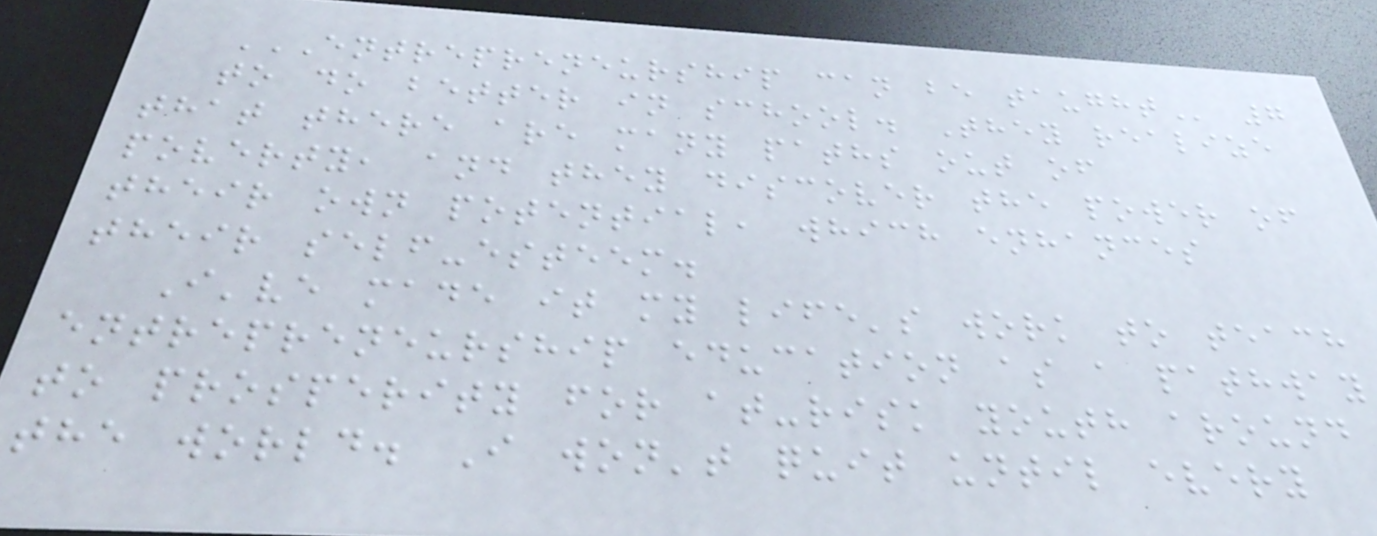ENTREPRENEURSHIP CAN BE TAUGHT 7
to do better in school. They realize
that there are many paths out of
poverty, and they discover the power of
their own potential, which enhances
their self-esteem.
I've made it my life's work to teach
entrepreneurship education as a pathway
to prosperity for at-risk youth around
the world. I won't quit until every
